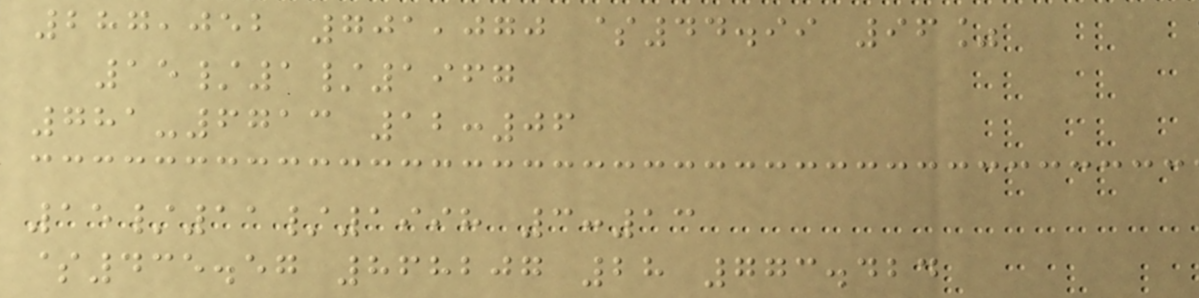287,052 701,070 $44.99 96%
15/1/1967
781-6713 12:06
15/11/1998 3:13
$435.57 868207 28 773.424
